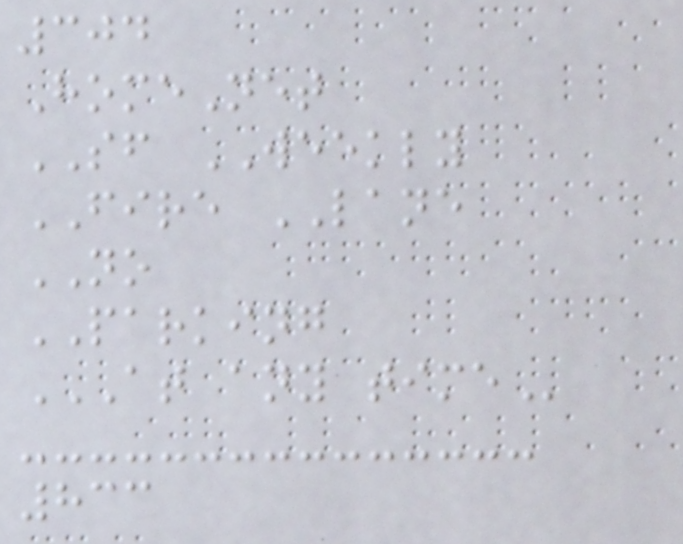304
HomeNet
SF WEEKLY
FIRE LANE
NO
PARKING
AT ANY TIME
833
